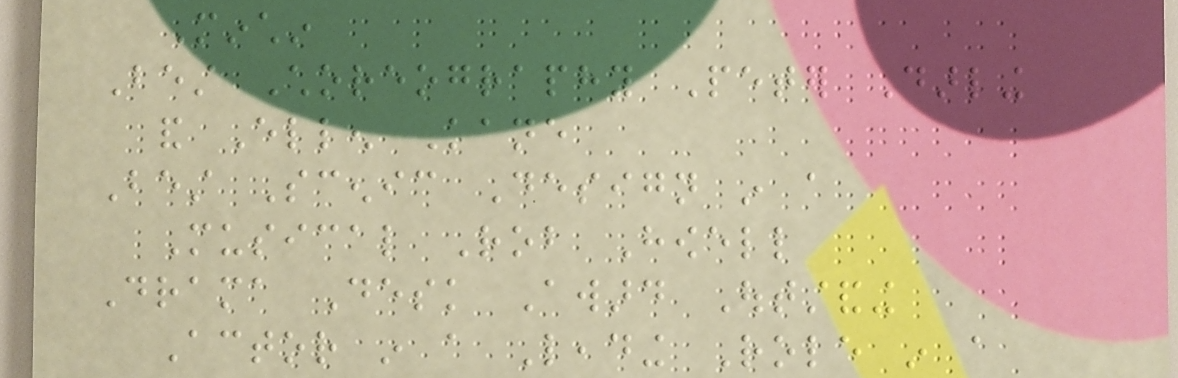Minchin
Best Choreography Peter Darling
and Ellen Kane
Best Scenic Design in a
Musical Rob Howell
Drama Desk Award Outstanding
Actor in a Leading Role in a
